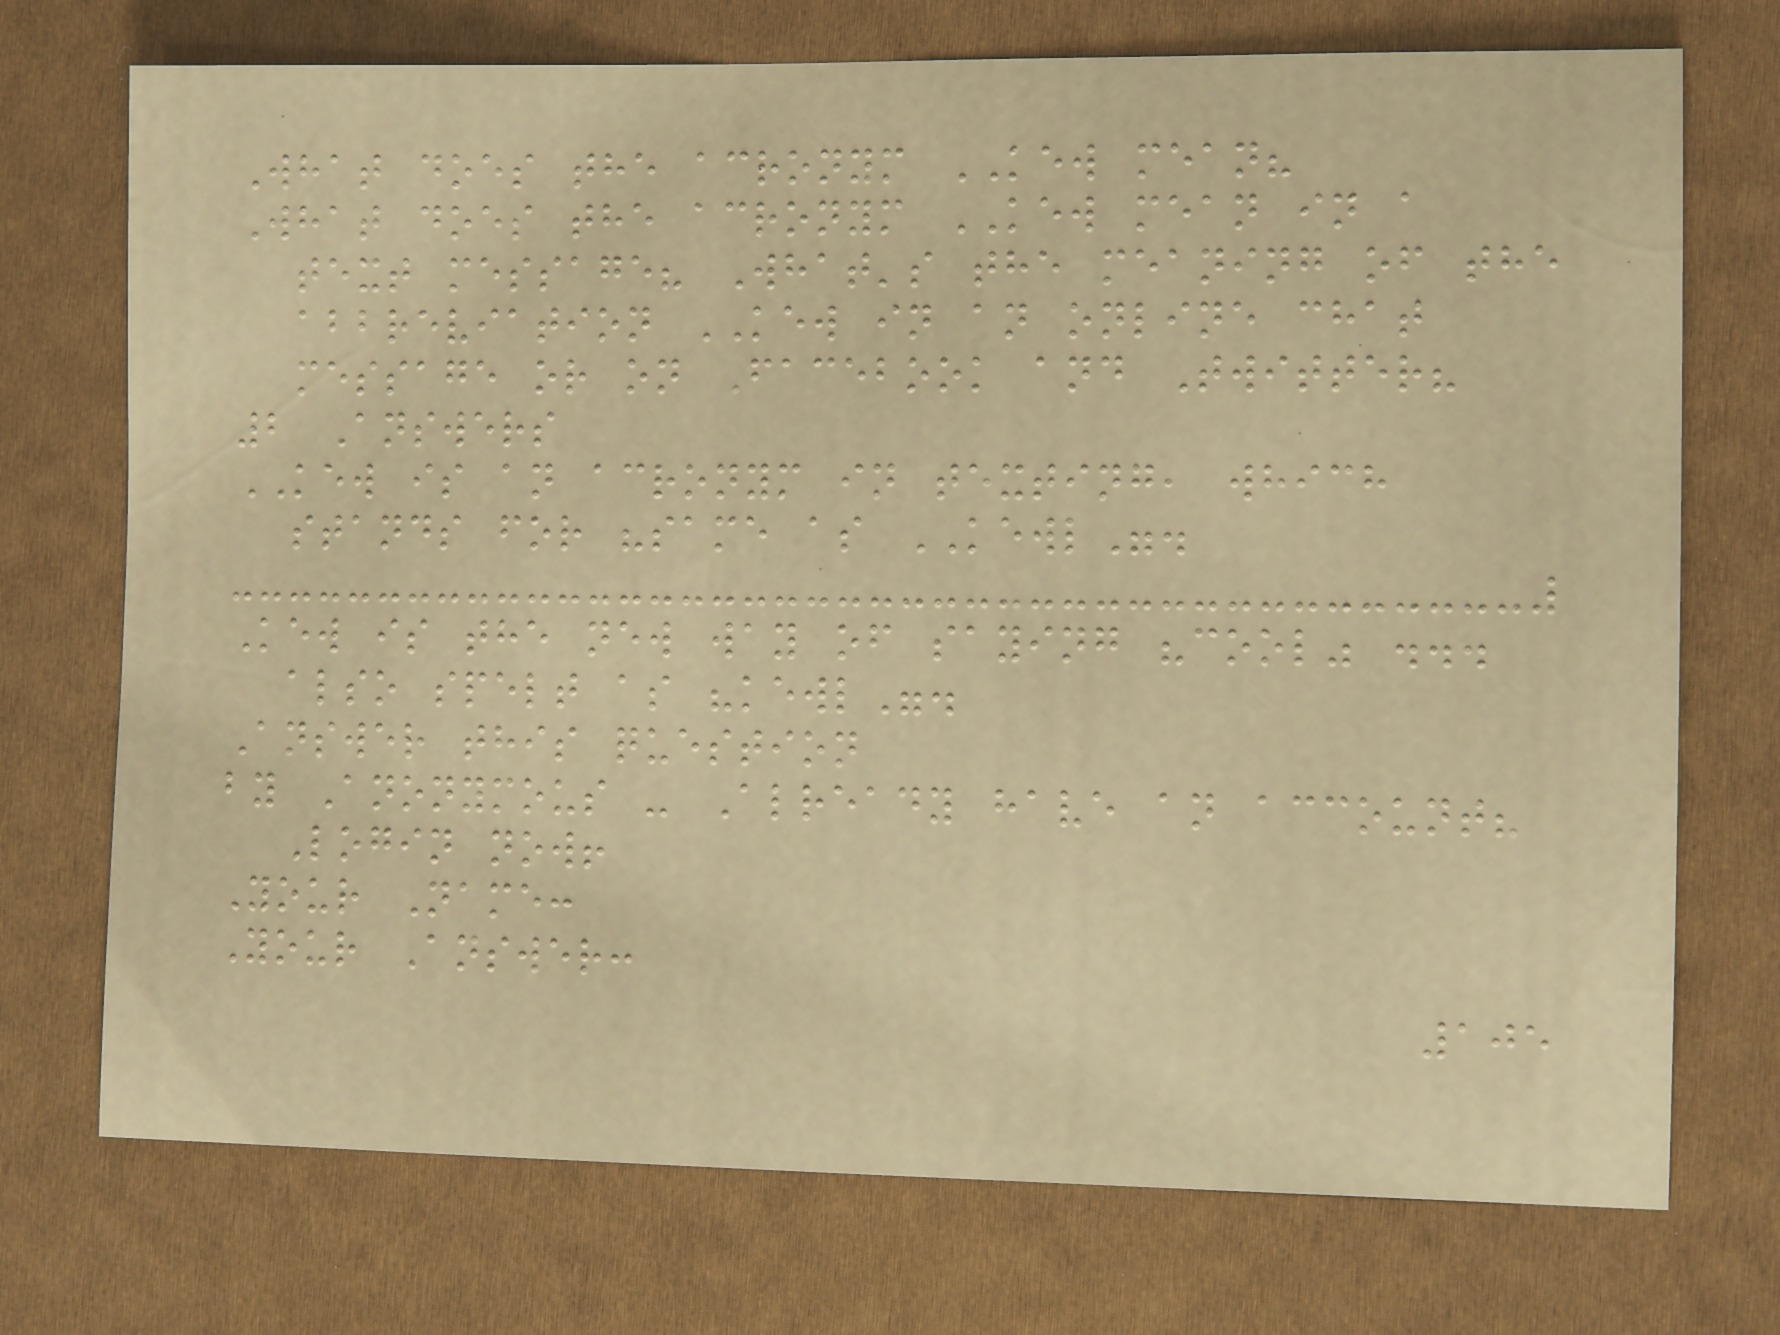What does the acronym KEW mean?
What does the acronym KEW mean in a
text message? What's the meaning of the
abbreviation KEW in an online chat
message or on Facebook and Twitter?
2 Answers
KEW is an acronym in texting, which
stands for "same as KEWL".
Kew is the new way of saying "cool" ...
also spelt as "kewl".
Answer this question
by Anonymous - Already have an account?
Login now!
Your Name:
Your Answer:
105
